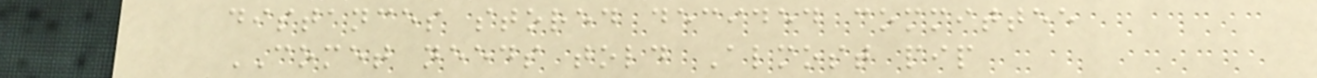distances stored decided committee
COMET needs told Almost pip
